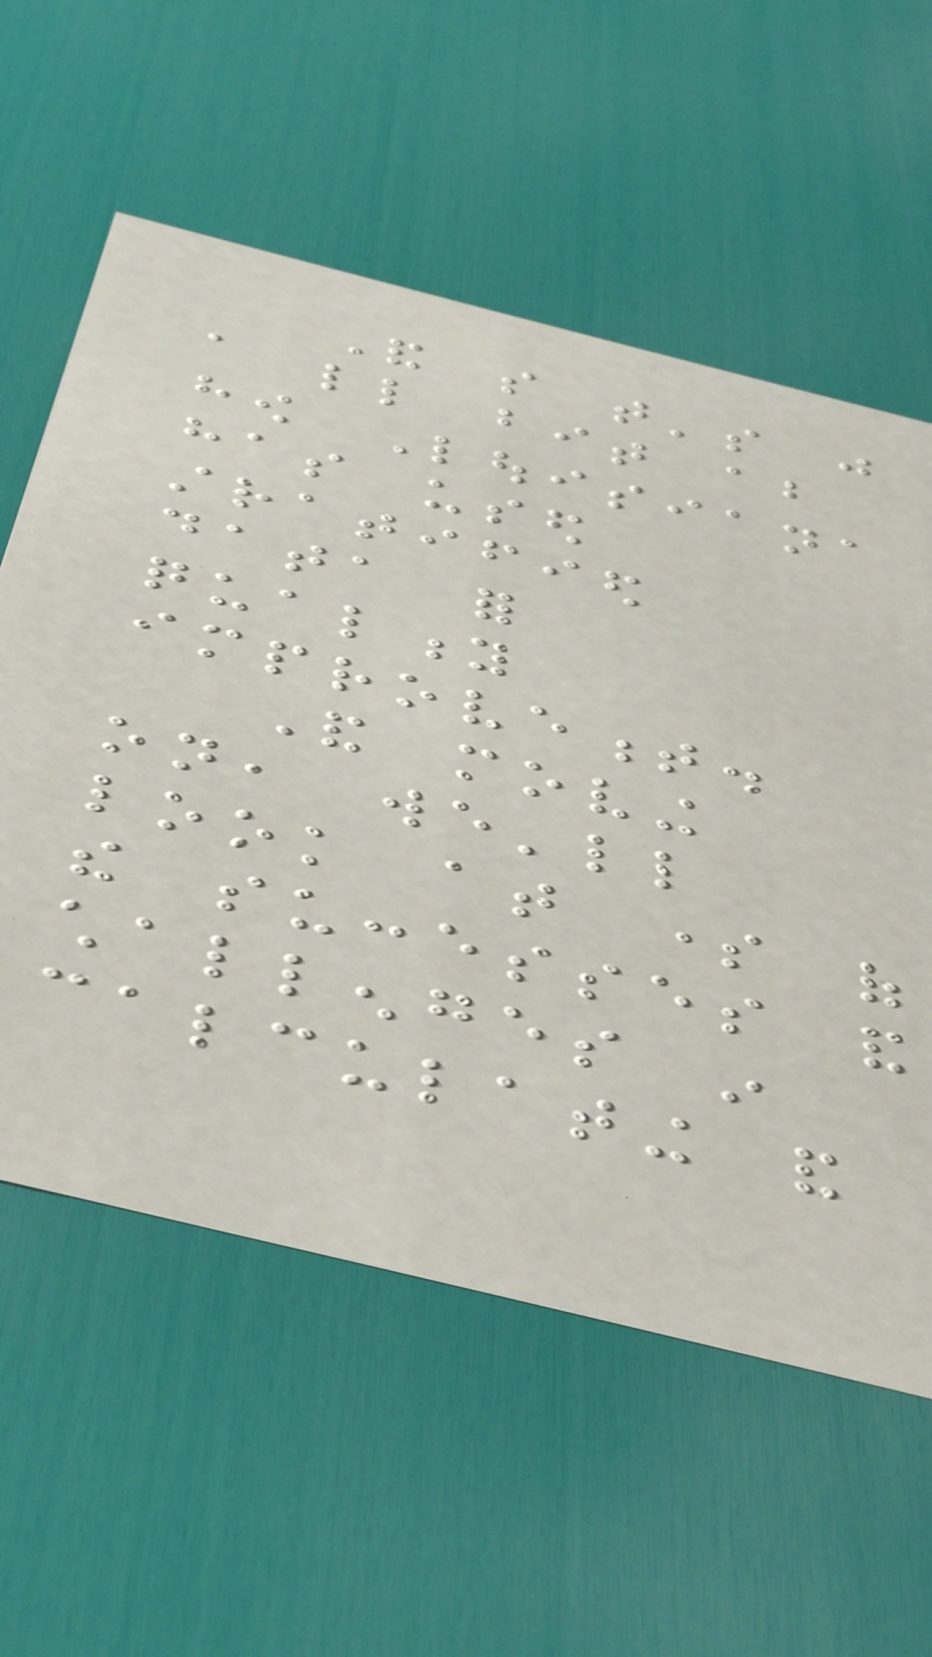And so that's just
a little bit about
how Louisiana
has used
stratified
data for
quality
improvement.
And moving
on, we'll
look at some of
the successes and
challenges in
calculating and
